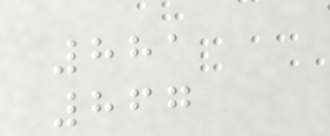881
867
